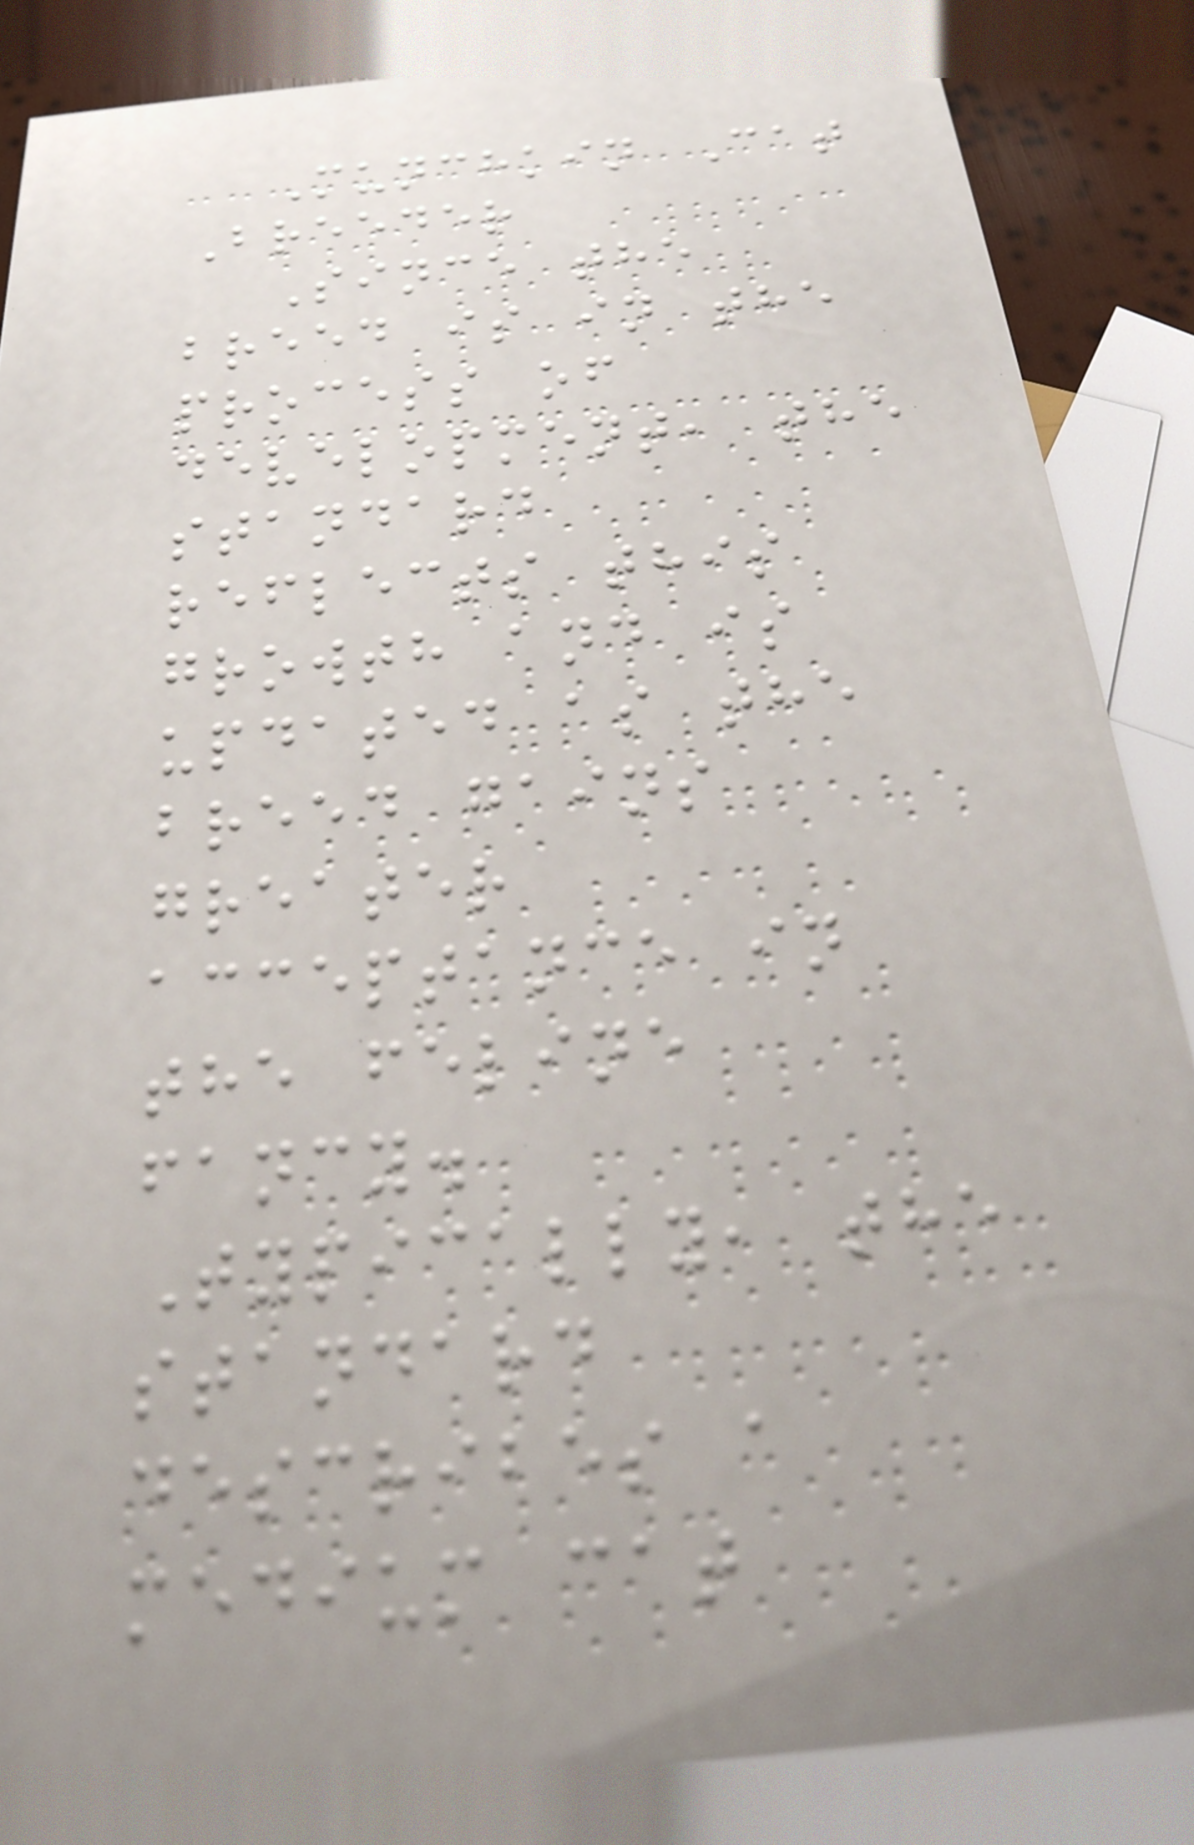Munchkin Cat
Breeder
Since the
breed is in the
process of
development, the
standard
reflects this
growth and is
updated as the
breed gains
greater
acceptance in
the feline
fancy.
Typically, the
standard
describes a
medium cat
